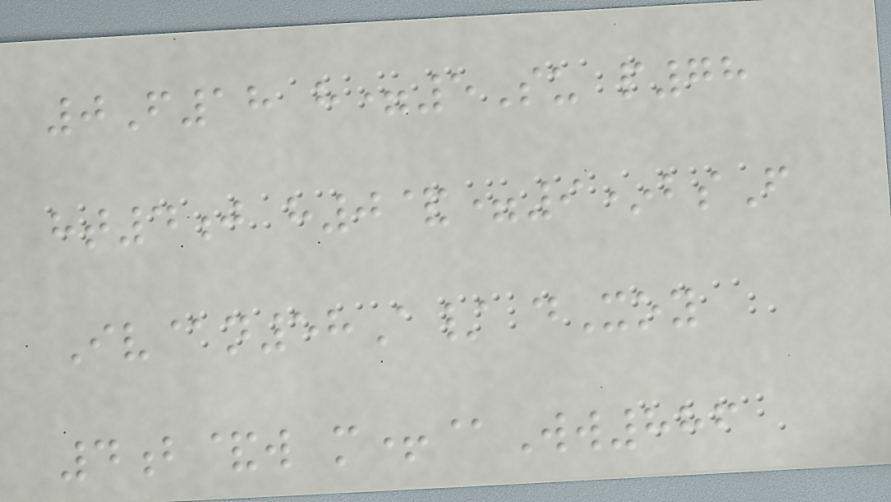0F18 h=5Su p78
ht4j h0&=9*bsF
Iv@n58A/ dXoy
4b&w m+@Ww886
